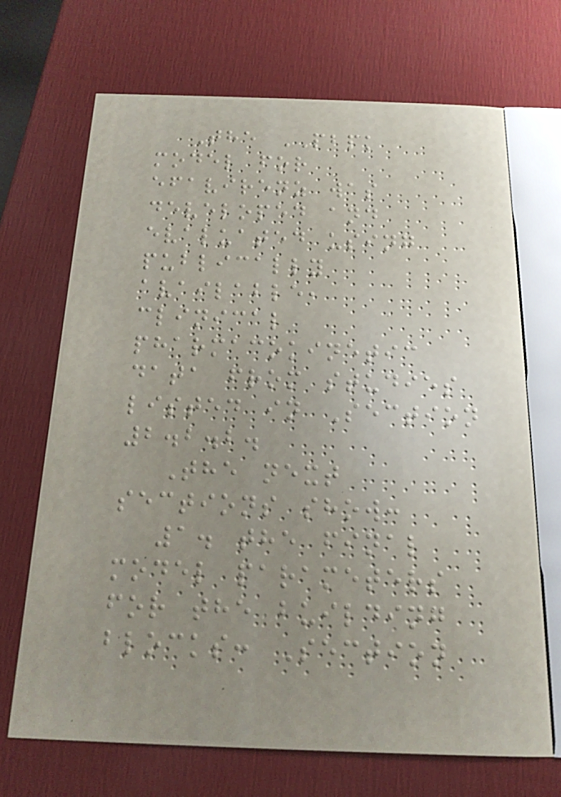The PBPK
model for
efavirenz was
developed and
evaluated using
publically
available,
clinical
pharmacokinetic
data from studies
listed in Section
2.2.2.
The next
sections show:
1. the final
model parameters
for the building
blocks: Section
